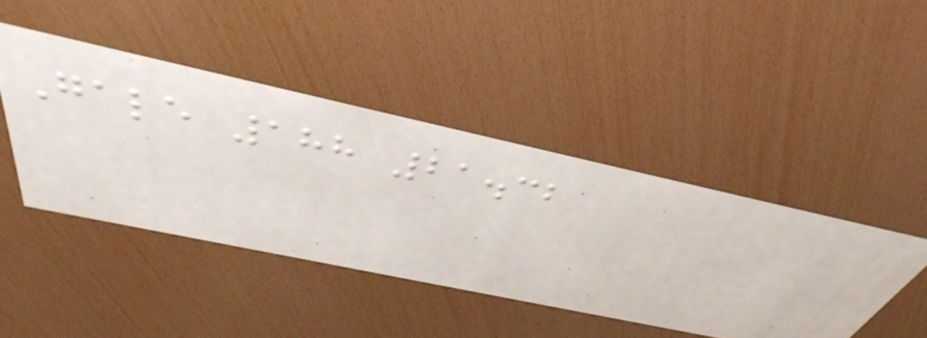Gale 188 21.32
